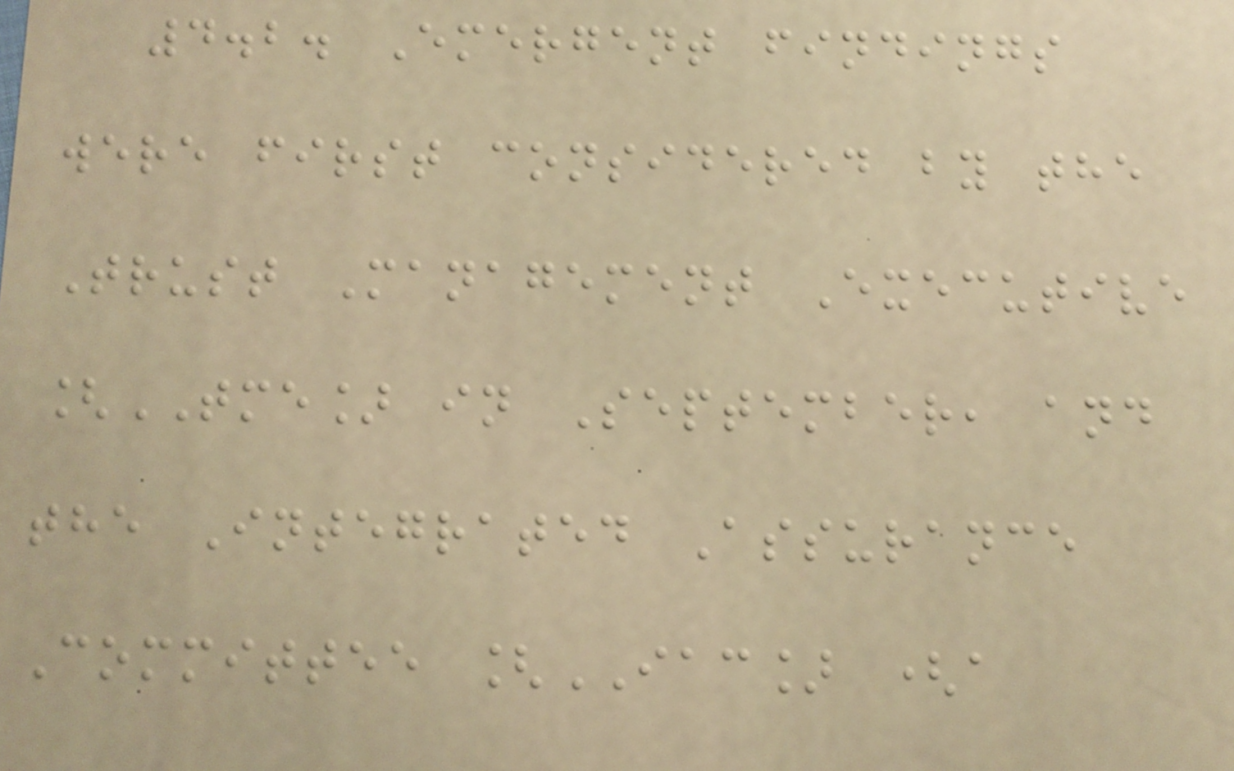4.2. Emergent findings
were first considered by the
Trust Management Executive
[TME] in September, and
the Integrated Assurance
Committee [IAC] (a
